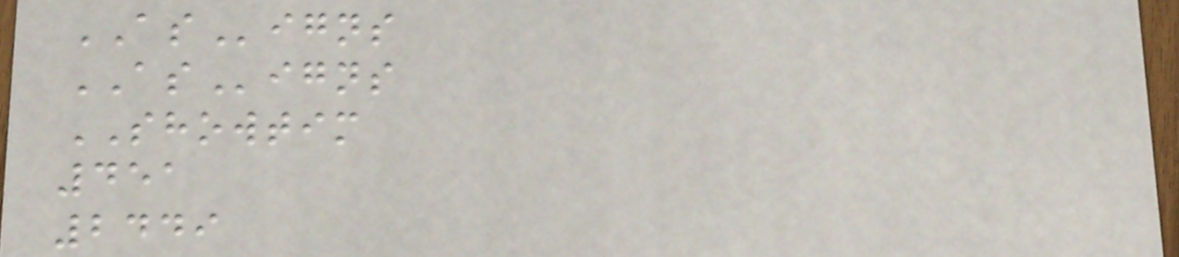ASigns
ASigns
SHOWTIM
451
2449
